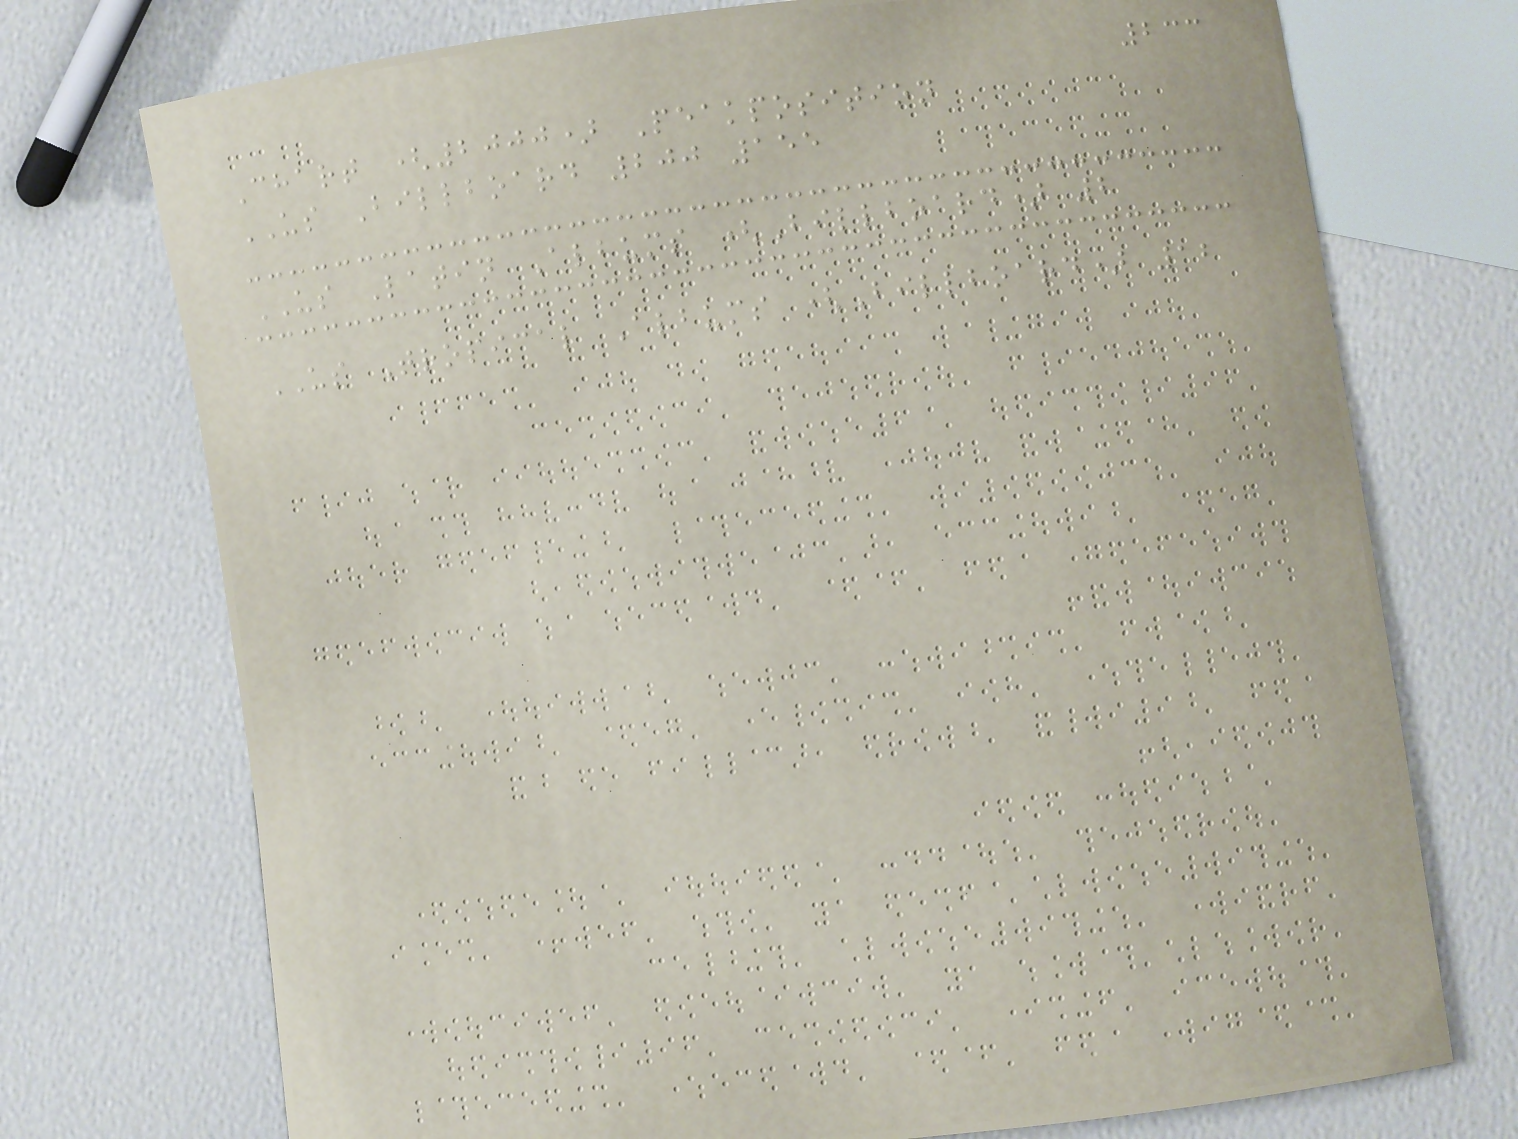233
Chart (2000) Peakposition
US Billboard 200 155
US Latin Albums (Billboard) 2
US Tropical Albums (Billboard) 12
